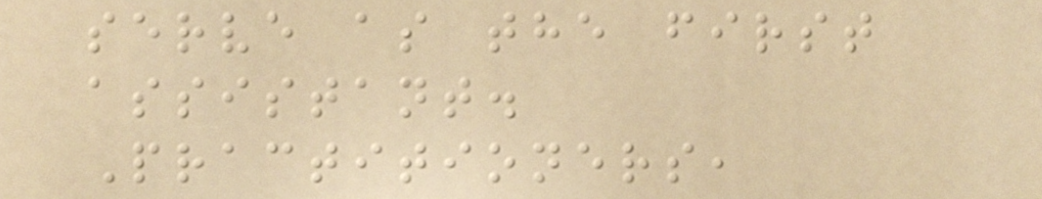serve as the first
assistant.
Practitioners,
